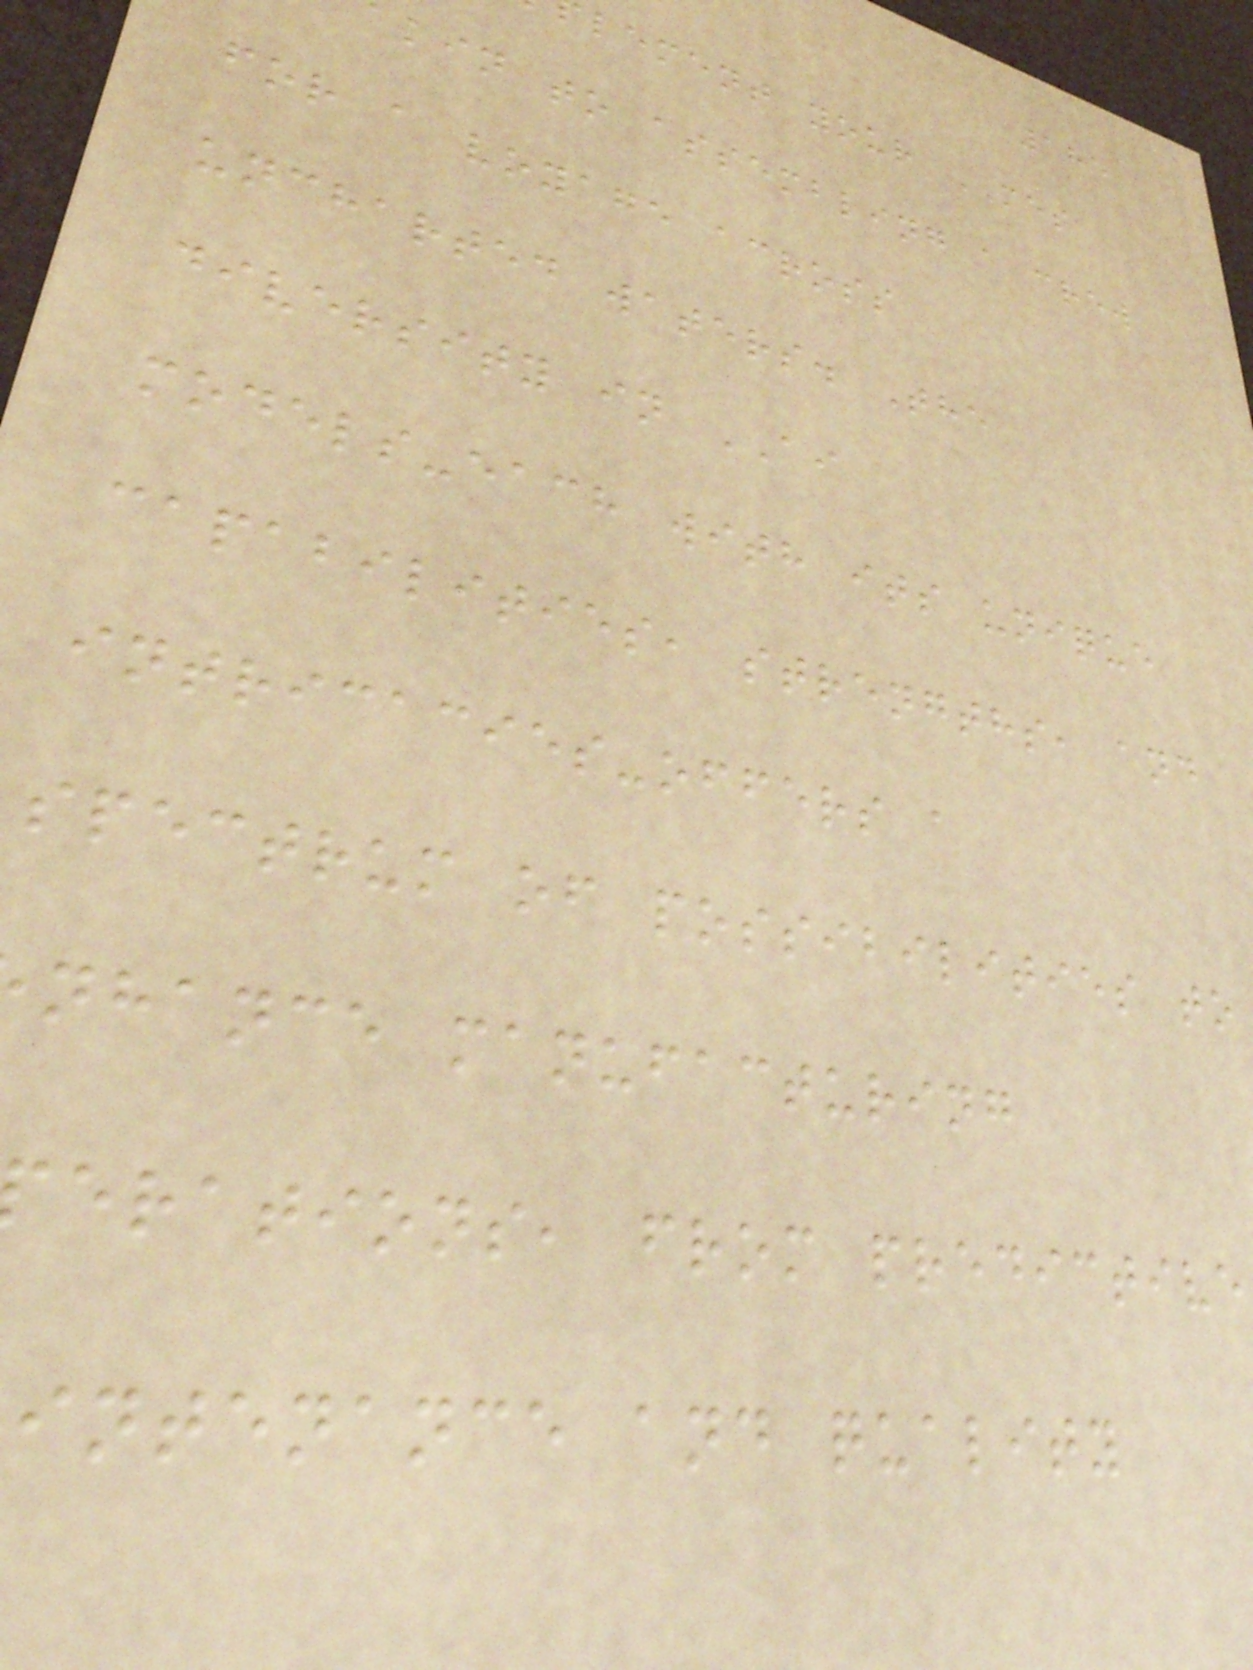185
lement your MES
kin to assembling a crew
for a voyage across
uncharted waters. The
diversity in AI
models-each with its unique
capabilities, strengths, and
intricacies-offers a
spectrum of possibilities to
nhance manufacturing
erations, from predictive
intenance and quality
